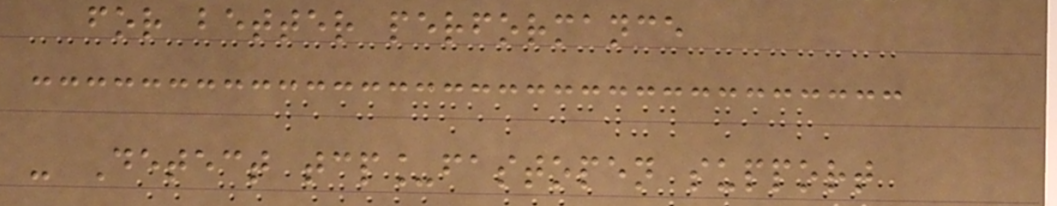for better performance
- Detect tcp_fastopen support
